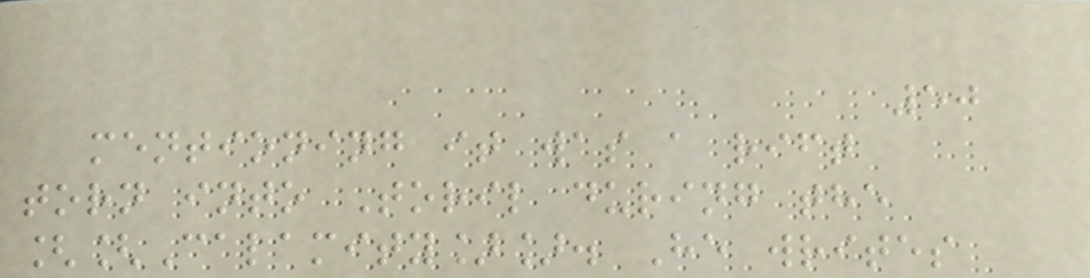50
mentioning it was a rift
torn into Toril during the
[[Calamity]]. He writes
